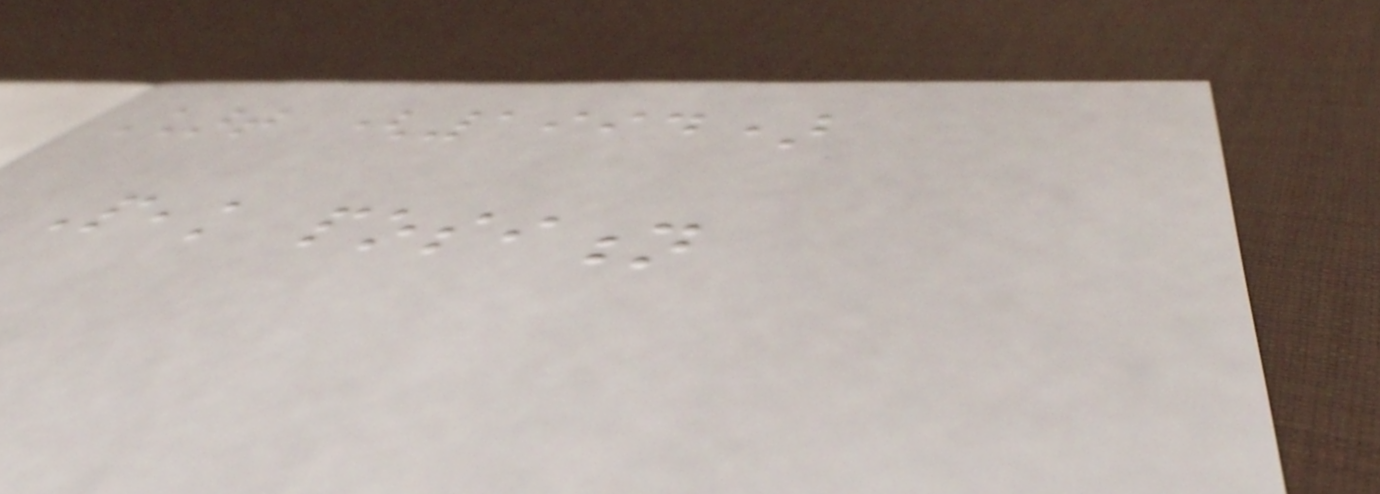Chart (1994)
Peak position
